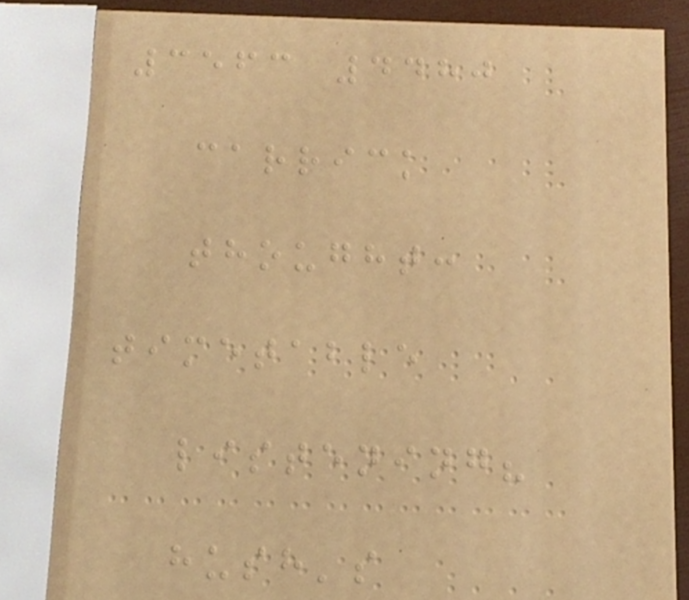3563 4480
carrick
thought:
timetable
listening?
hush's
